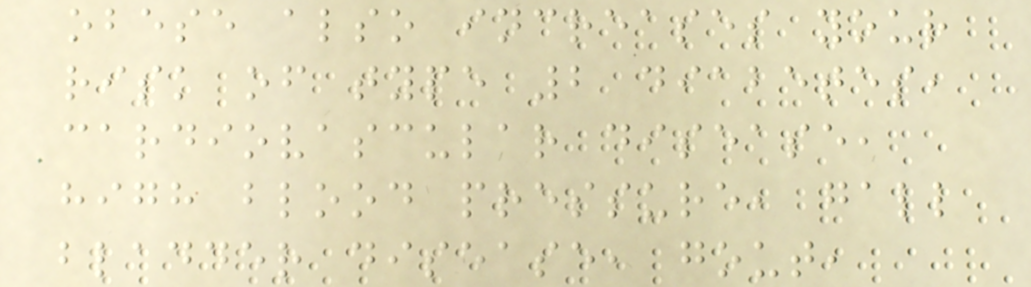obese also increases your
risk of type 2 diabetes,
cardiovascular disease,
high blood pressure, gall
bladder disease, gout,
